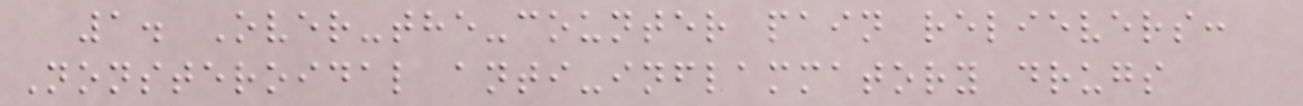1. Over-the-counter pain relievers:
Nonsteroidal anti-inflammatory drugs
